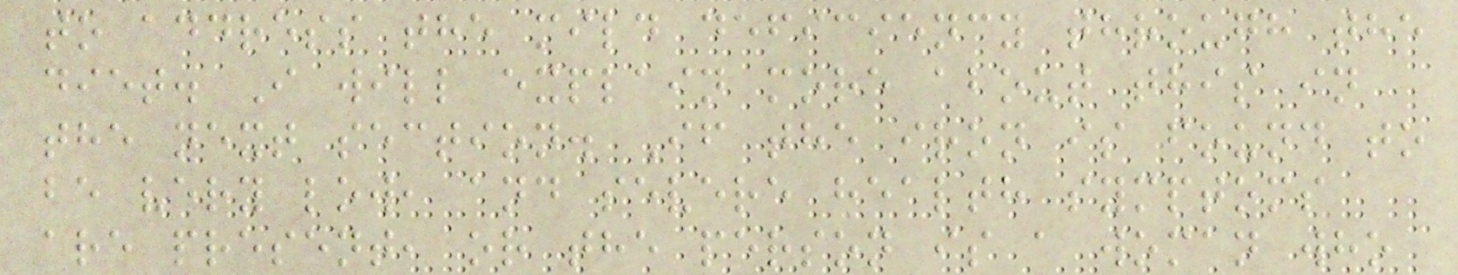to address the mild deficiency through the
diet. I will explain more about this in
the next section. If the iron is found to
be very low, and severe health symptoms
are present, or the person is a woman who
